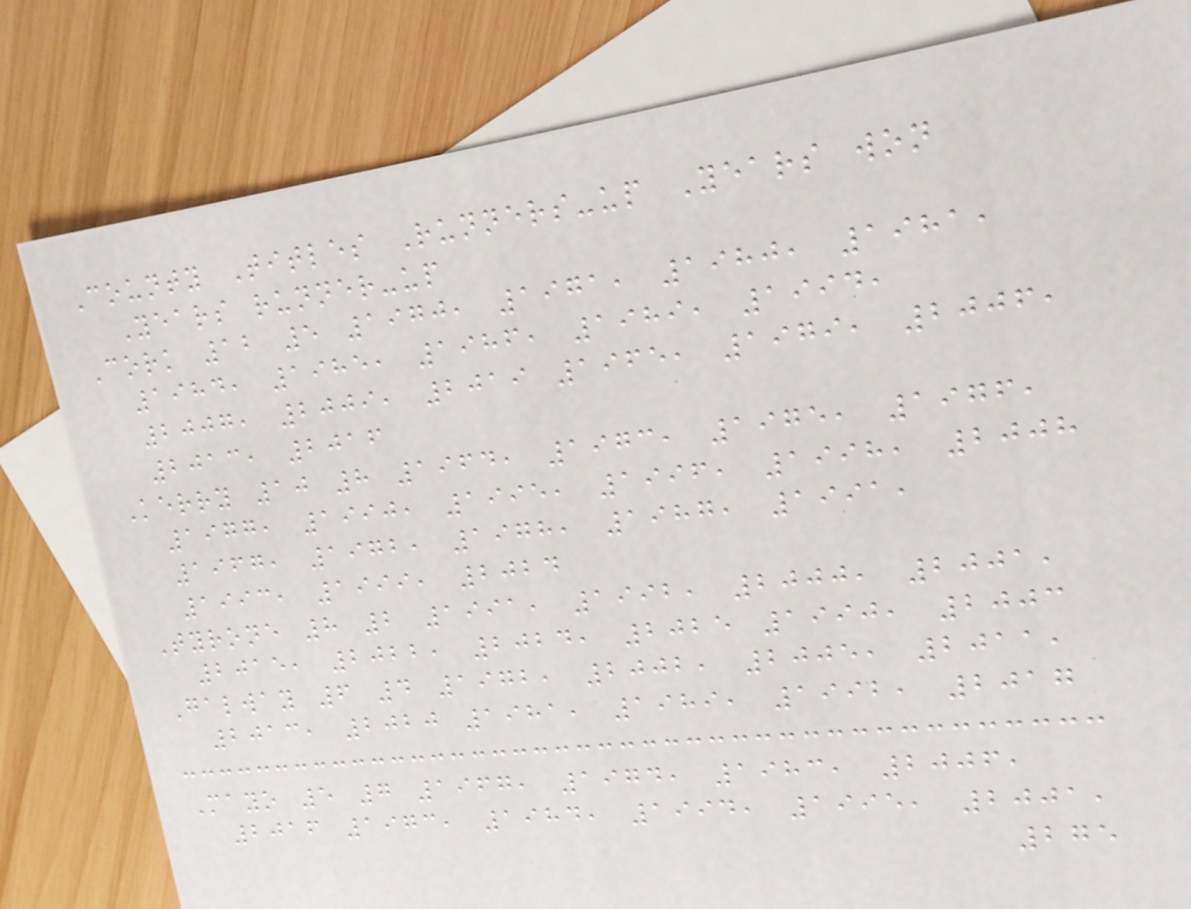County Titles Runners-up Years won
Years runner-up
Cork 12 5 1970, 1971, 1980, 1981,
1984, 1985, 1986, 1989, 1994,
2007, 2009, 2019 1965, 1979, 2006,
2013, 2016
Kerry 10 8 1964, 1973, 1975, 1976,
1977, 1990, 1995, 1996, 1998, 2008
1967, 1972, 1978, 1987, 1991,
1993, 1999, 2024
Tyrone 8 2 1991, 1992, 2000, 2001,
2015, 2022, 2024, 2025 1990, 2003
Galway 6 4 1972, 2002, 2005, 2011,
2013, 2020 1981, 1989, 1992, 2017
Mayo 5 7 1967, 1974, 1983, 2006,
2016 1973, 1984, 1994, 1995, 2001,
275
